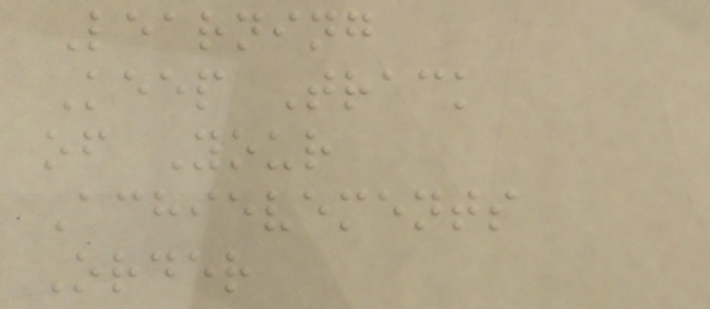Learning
Keep Track
of Your
Achievements
Order
